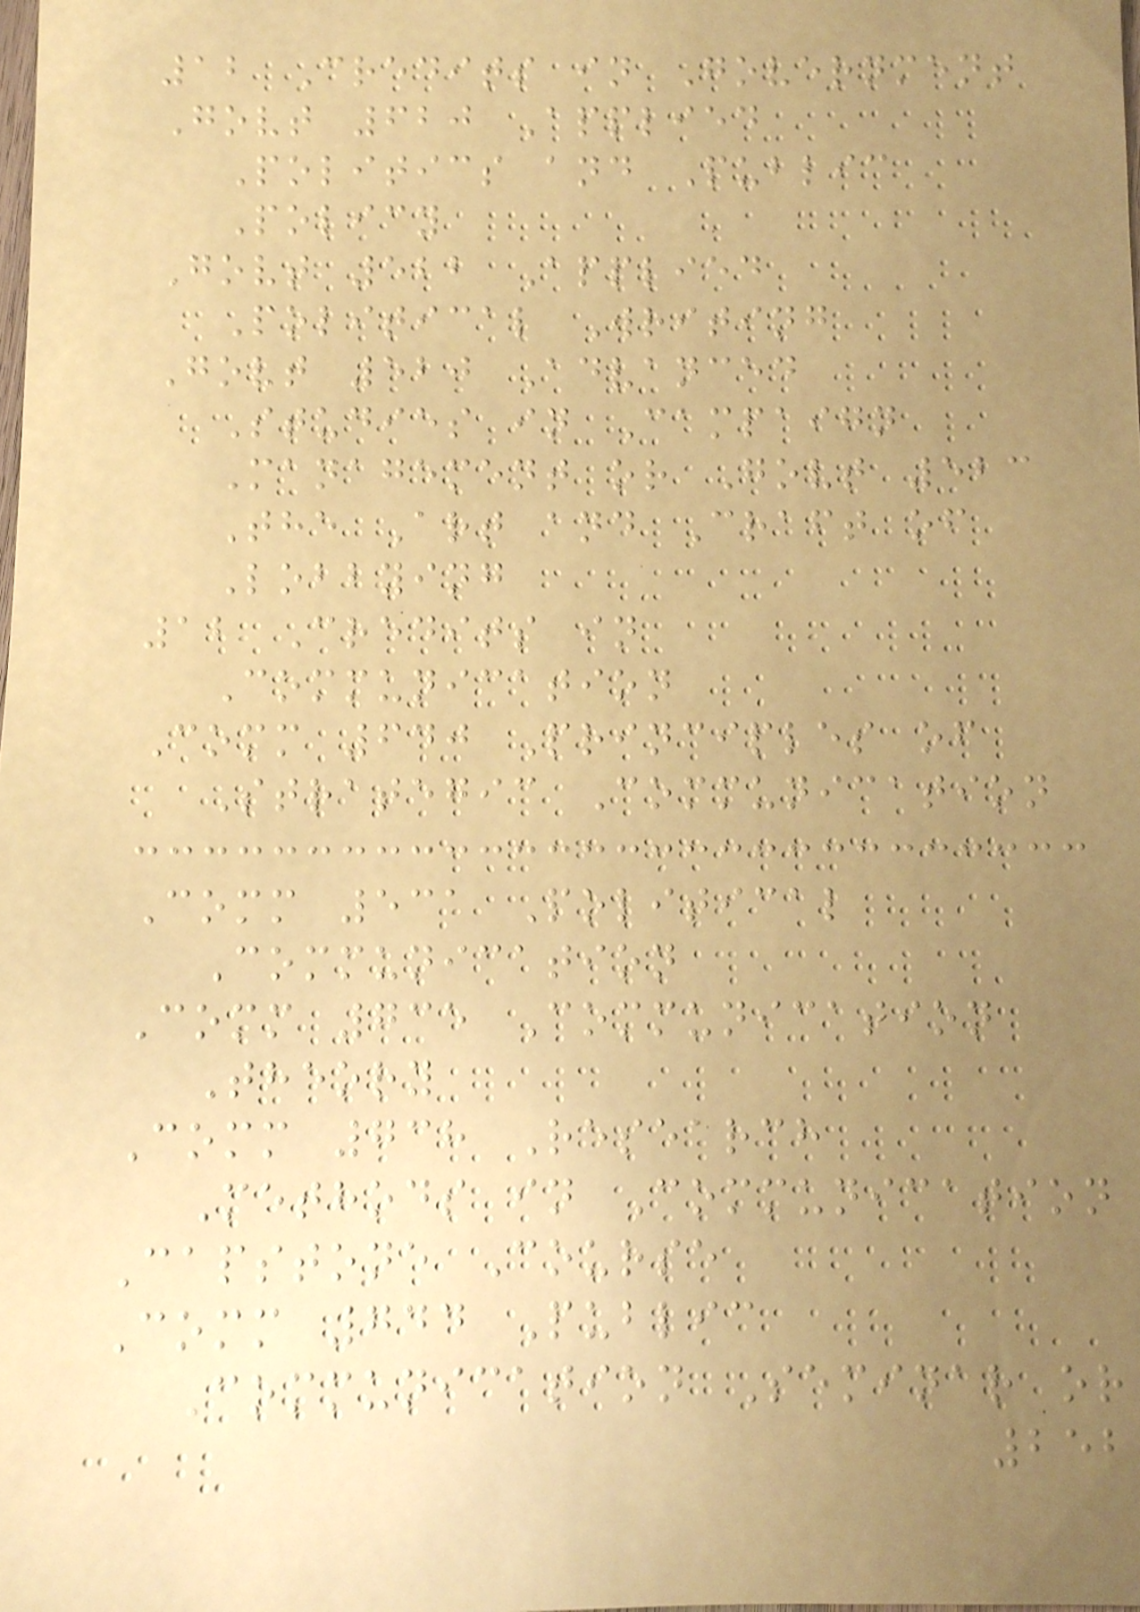12 Credits in Government
Govt 620 Applied
Politics and Public
Policy
Govt 522 Applied
Political Writing
Govt 520 Advanced
Studies in Campaign
Management or Govt 523
The Art and Craft of
Lobbying
12 Credits in
Communication
Comm 640 Principles of
Strategic Communication
Comm 531 Political
Communication
Comm 735 Communication
Theory
Comm 738 Research
Methods in Communication
Capstone Course
Comm 744 Public
Communication Seminar or
252
